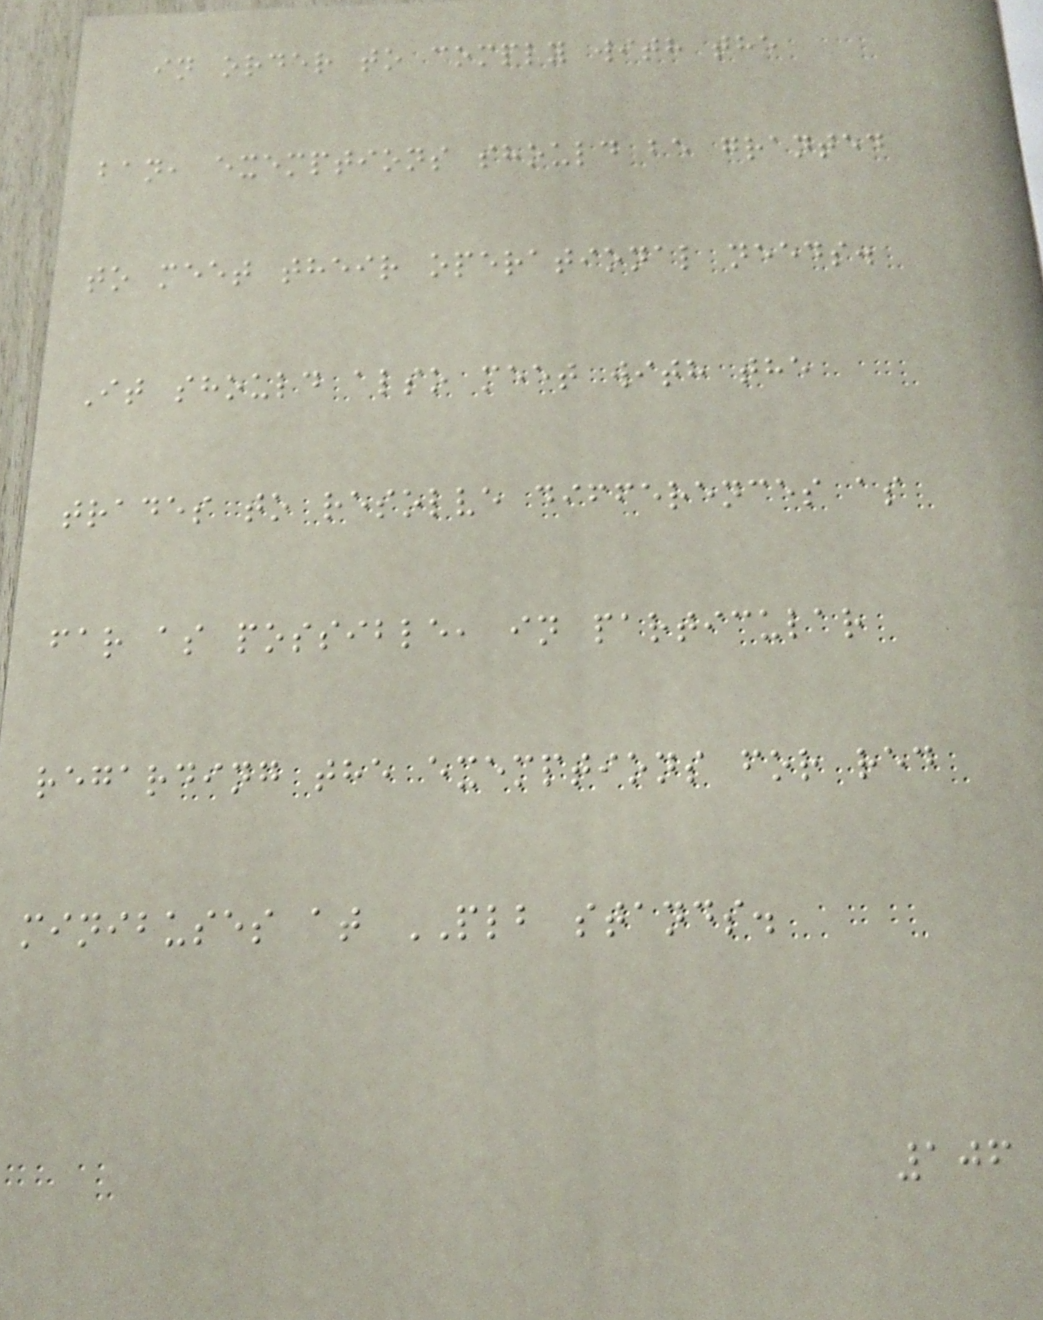in order to comply with the
ban, exemptions should be granted
to meet their operational needs.
It should also meet with the
trades to resolve differences as
far as possible, in particular
regarding the exemptions for red
minibuses at PLB stands.
106
